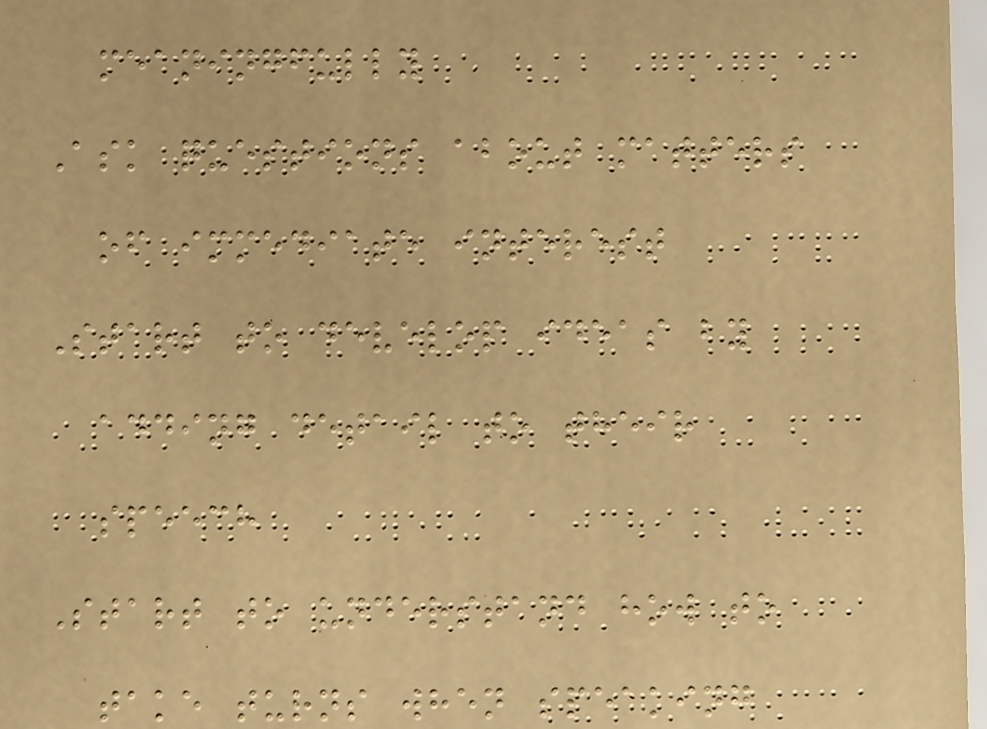meaningfully
Ask questions about matters
of immediate interest
Start to develop ideas by
adding detail to their
speech
Start to understand how to
take turns when speaking
